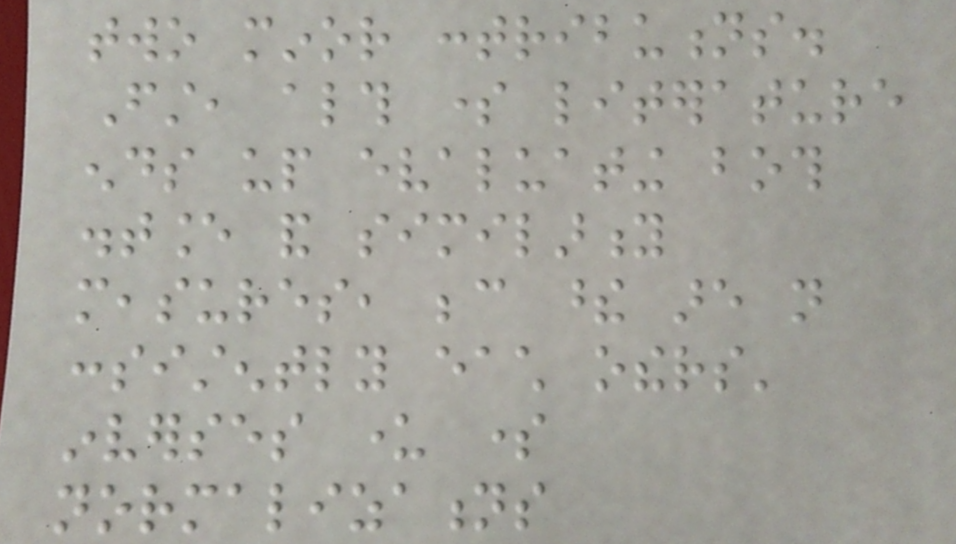two minor contributions.
First, although some literature
ends up evaluating both
distance and similarity
measures, because these are not
consistently each others'
inverses under some
normalizations
